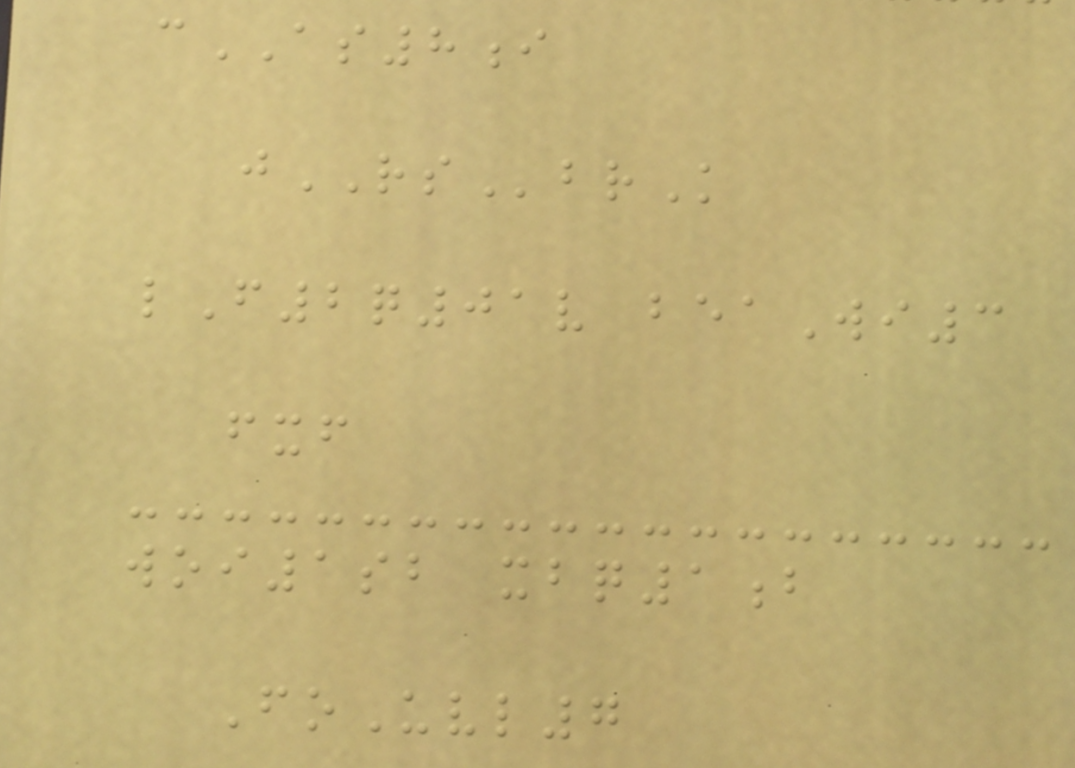cAS8i
jRSbrK
lF2q01v beaWi3
fxf
woi1sb xbq1b
FoUvl7
